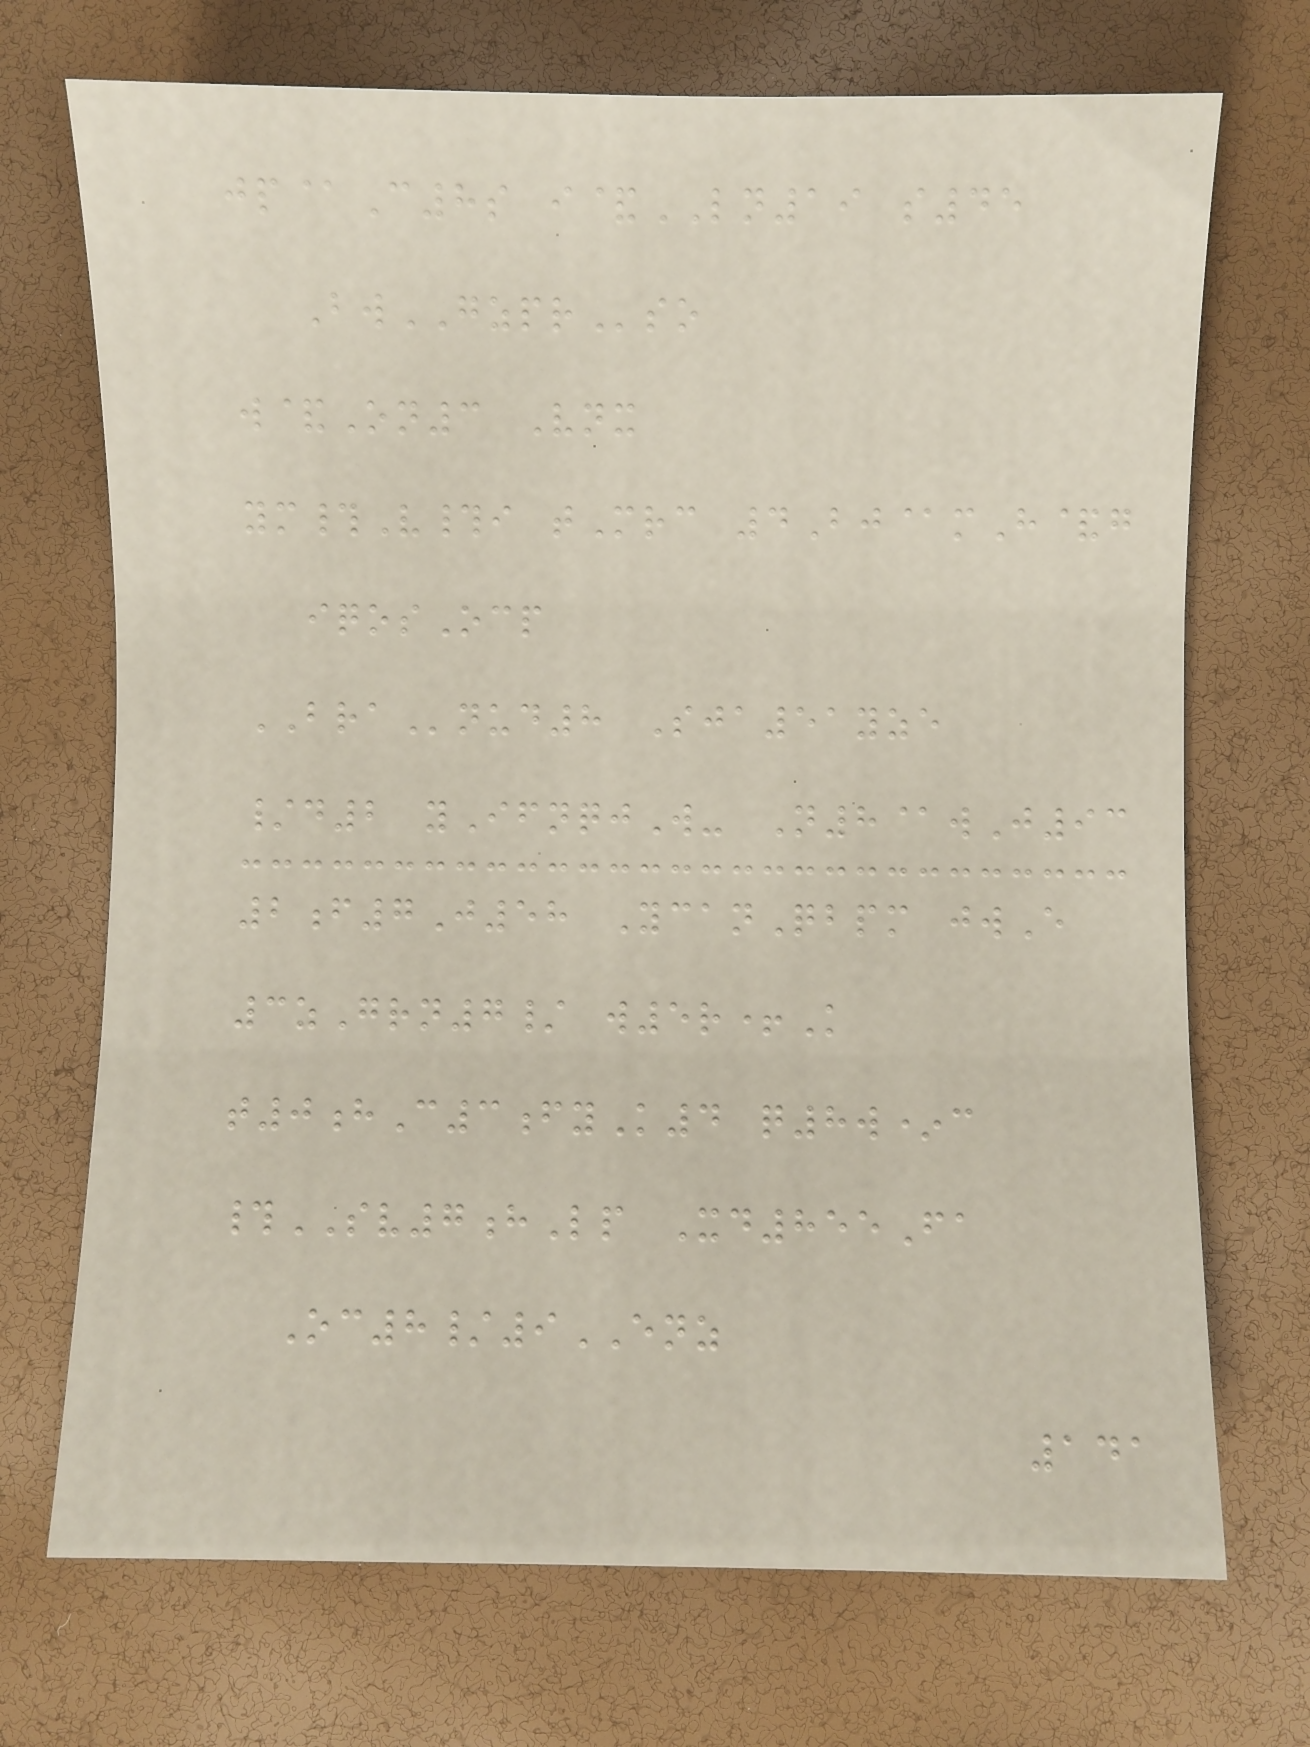jp@C8s i&LN19 s45
BwGZPRso
w&On3 Vnx
ym#V#i tMrc 4Bj@mH&g
iqosOcp
BRAnud8 Sja51yze
/d2 yIfnqjW- N8@wJ93
2f7J58 YcanQbpm jwE
3zGrn7/ w5r+K
t0hC3fyK4 q8w*c
#SV7hLp Xd855Fa
Oc8/9ENZ
141
